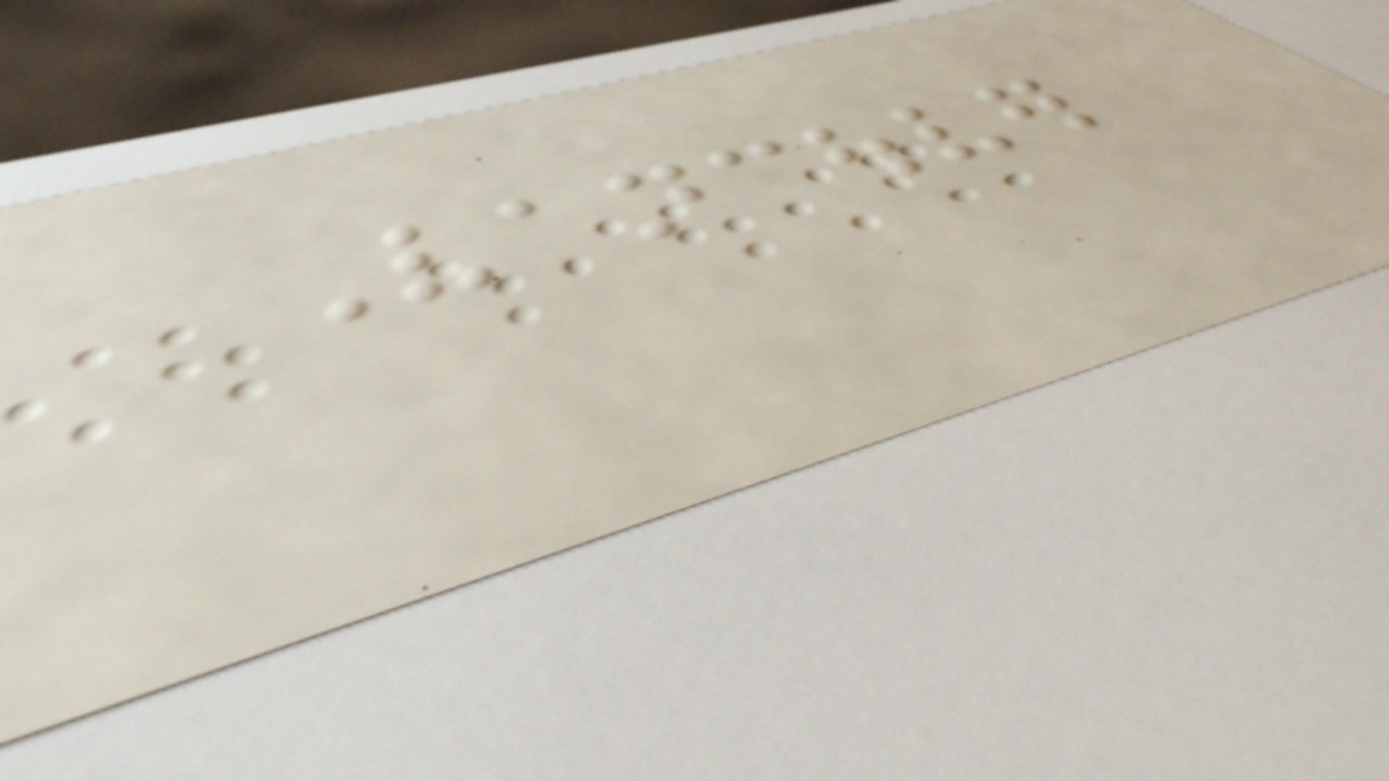Vancouver
